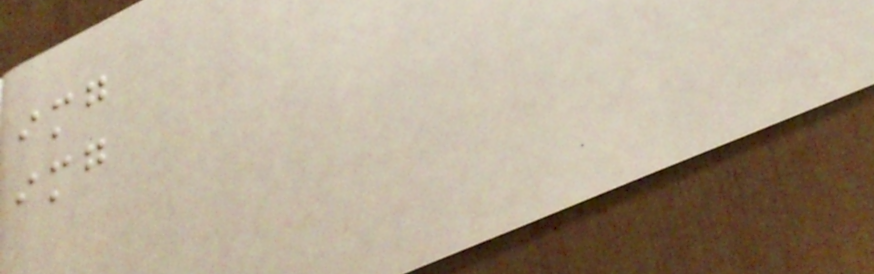img
img
